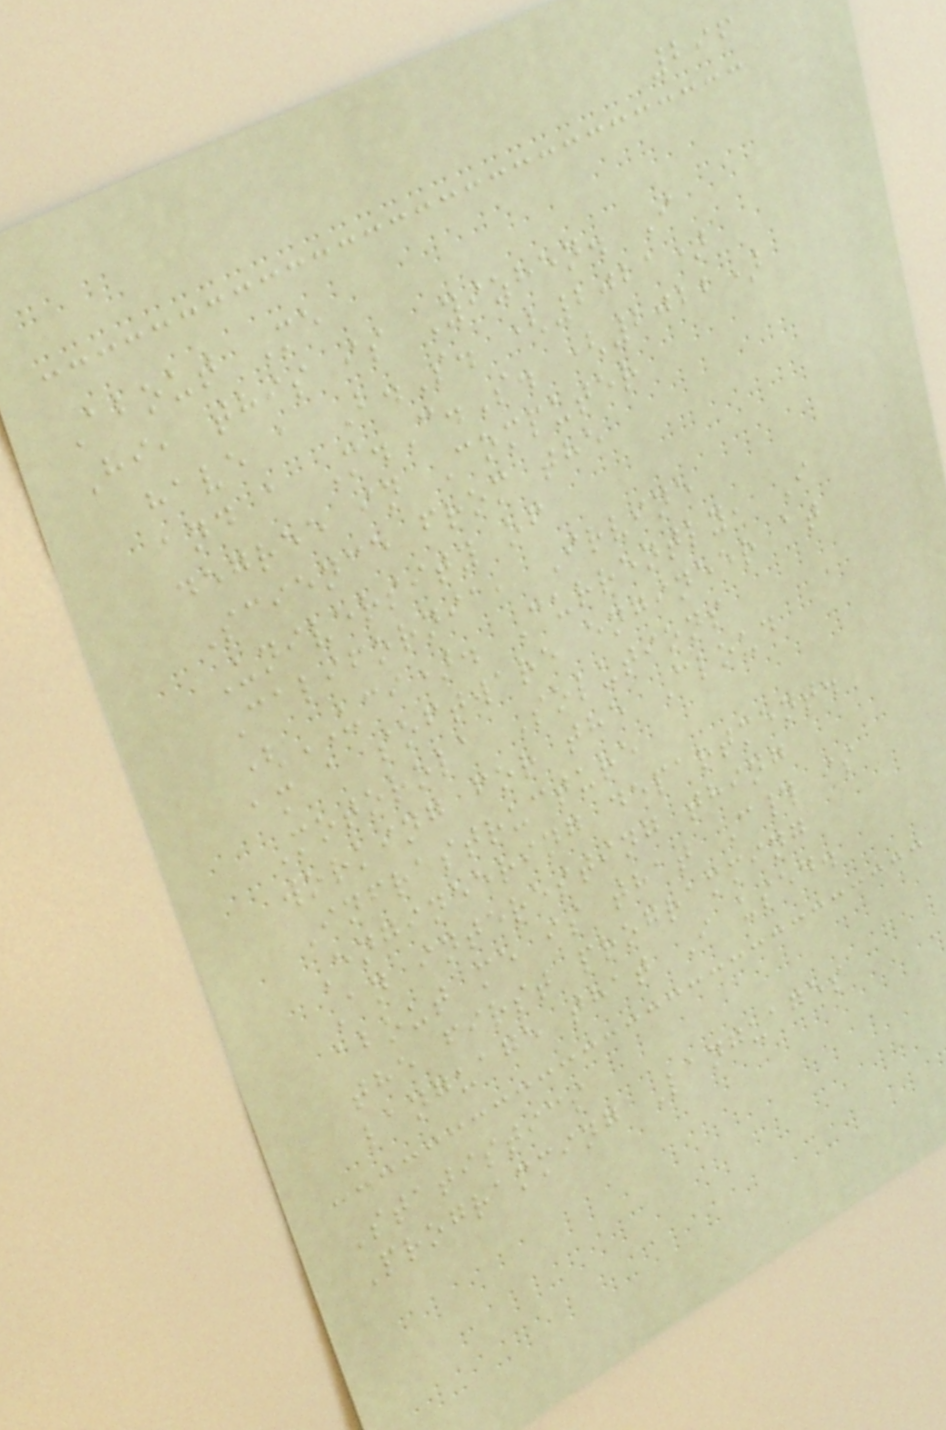296
About Me
Hi, this is Yizhen. I
have a B.S. (2021)
and a M.C.S. (2022)
degree in Computer
Science from the
University of
California, Irvine
(UCI). Currently, I
am a software engineer at
Motorola Solutions
working for the Cloud
Infrastructure
Engineering department.
An interesting thing
about me is that C# is
the first programming
language that I used.
Statistics
Programming Languages
